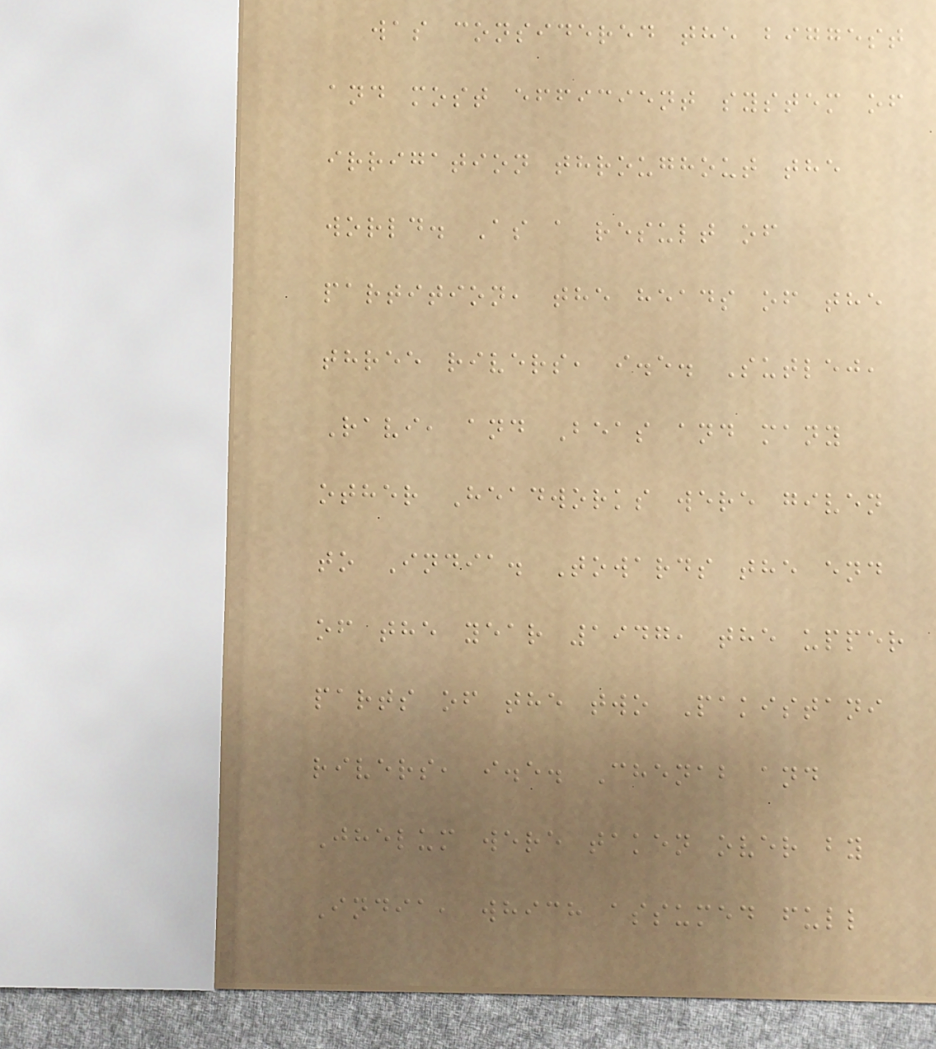was considered the biggest
and most efficient system of
irrigation throughout the
world. As a result of
partition, the heads of the
three rivers, i.e. Sutlej,
Ravi, and Beas and many
other Headworks were given
to India. Towards the end
of the year 1947, the upper
parts of the two Pakistani
rivers, i.e. Chenab and
Jhelum were taken over by
India, which assumed full
